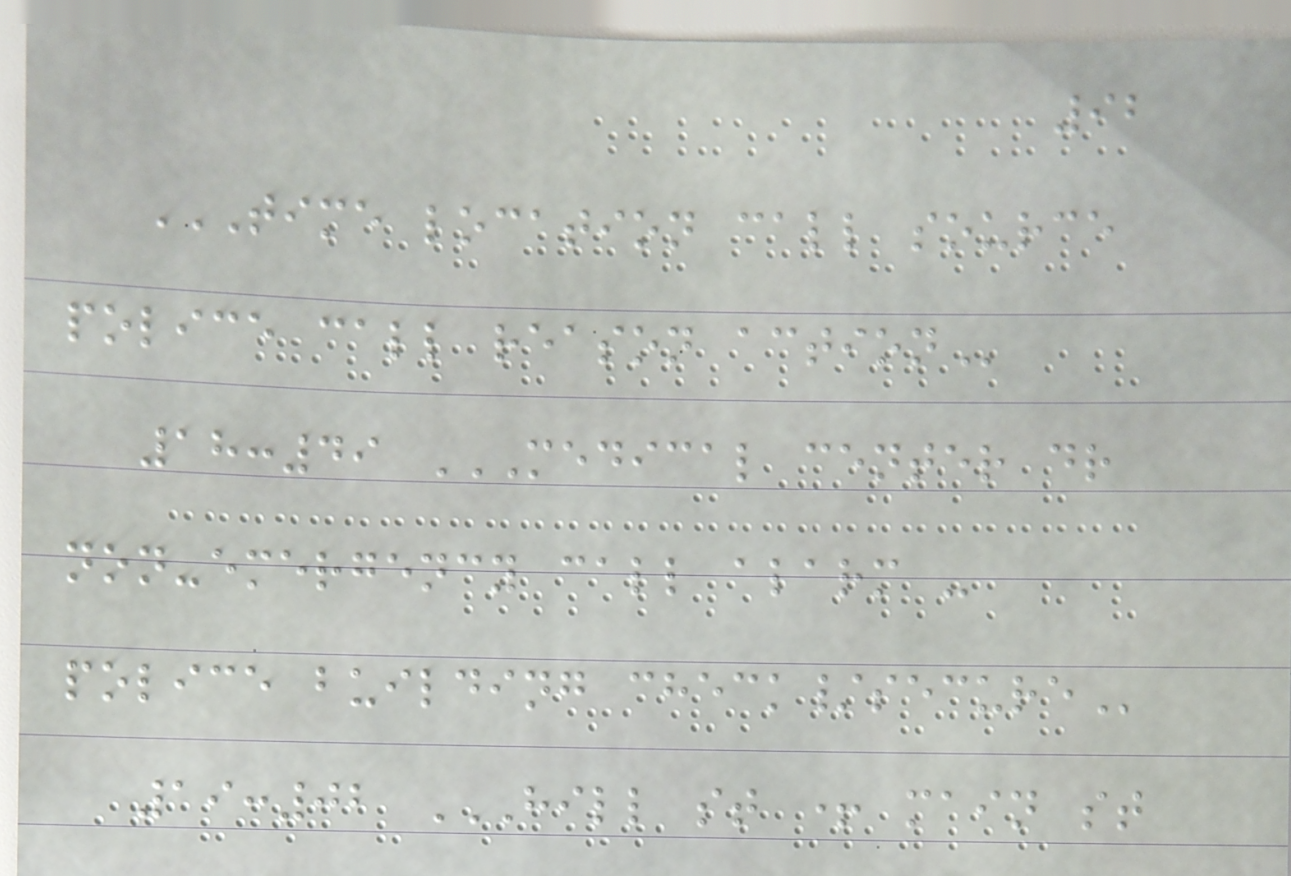92
TIME LOCATION CALL SOURCE
POLICE CALL REASON ACTION
18:49 MEDICAL CENTER DR
NON-EMERGENCY CALL ALARM -
POLICE BUILDING CHECK/SECURE
19:02 HILL ST + MAIN ST
